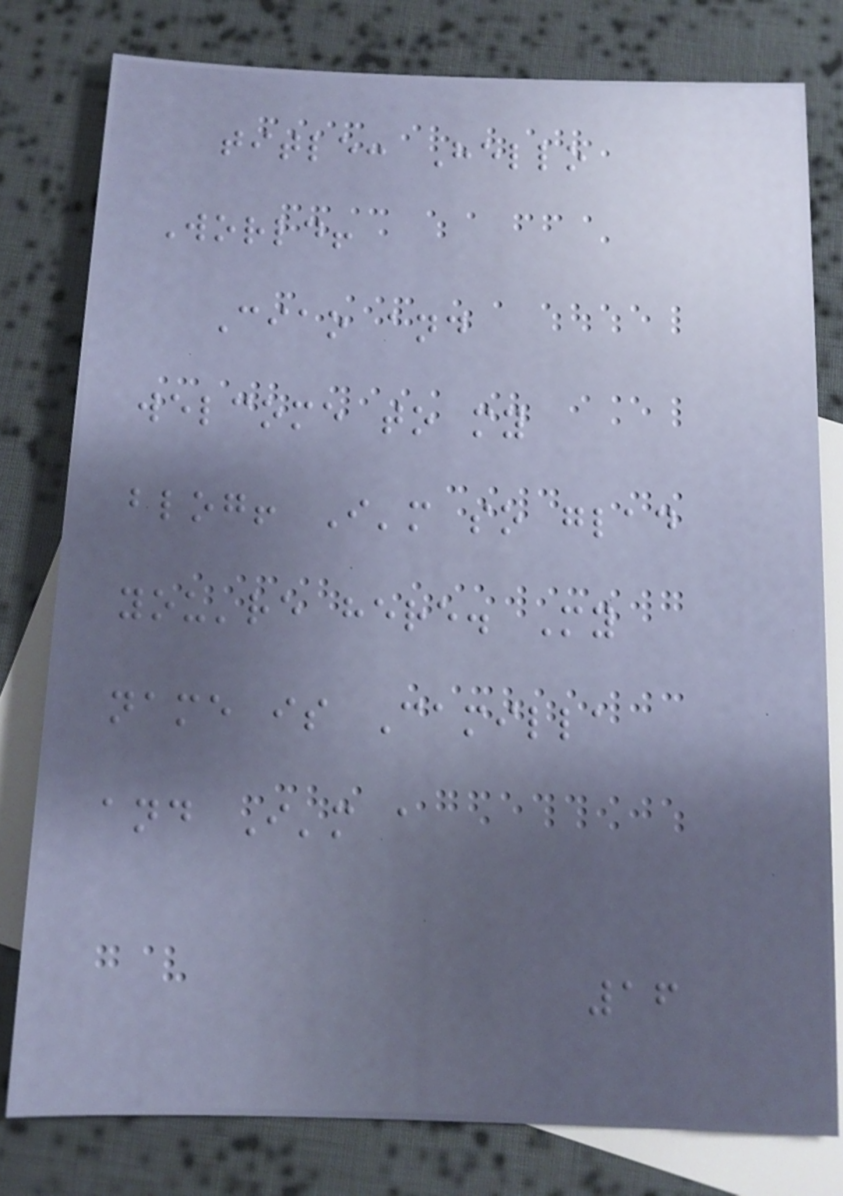title: Hello
World!
Ciao and
welcome to my
blog! I'm so glad
you're here. My
name is Camilla
and I'm a
16
